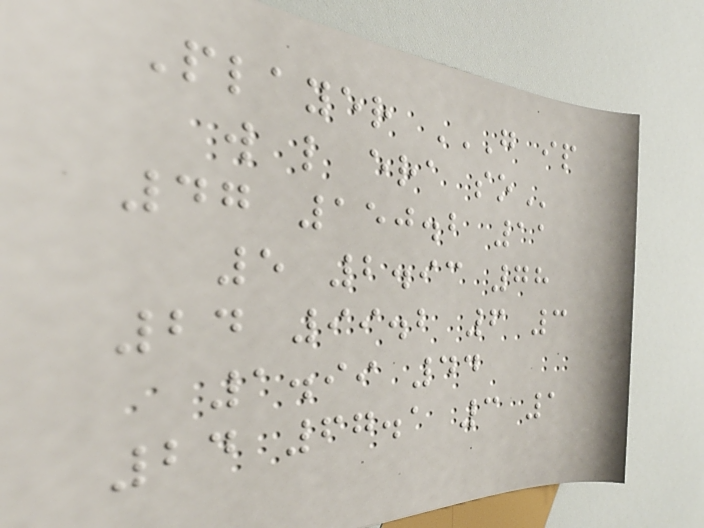Player G IP
W L ERA SO
47 150.2 11
5 2.93 78
24 99.2 6 3
1.99 44
24 67.1 3 1
